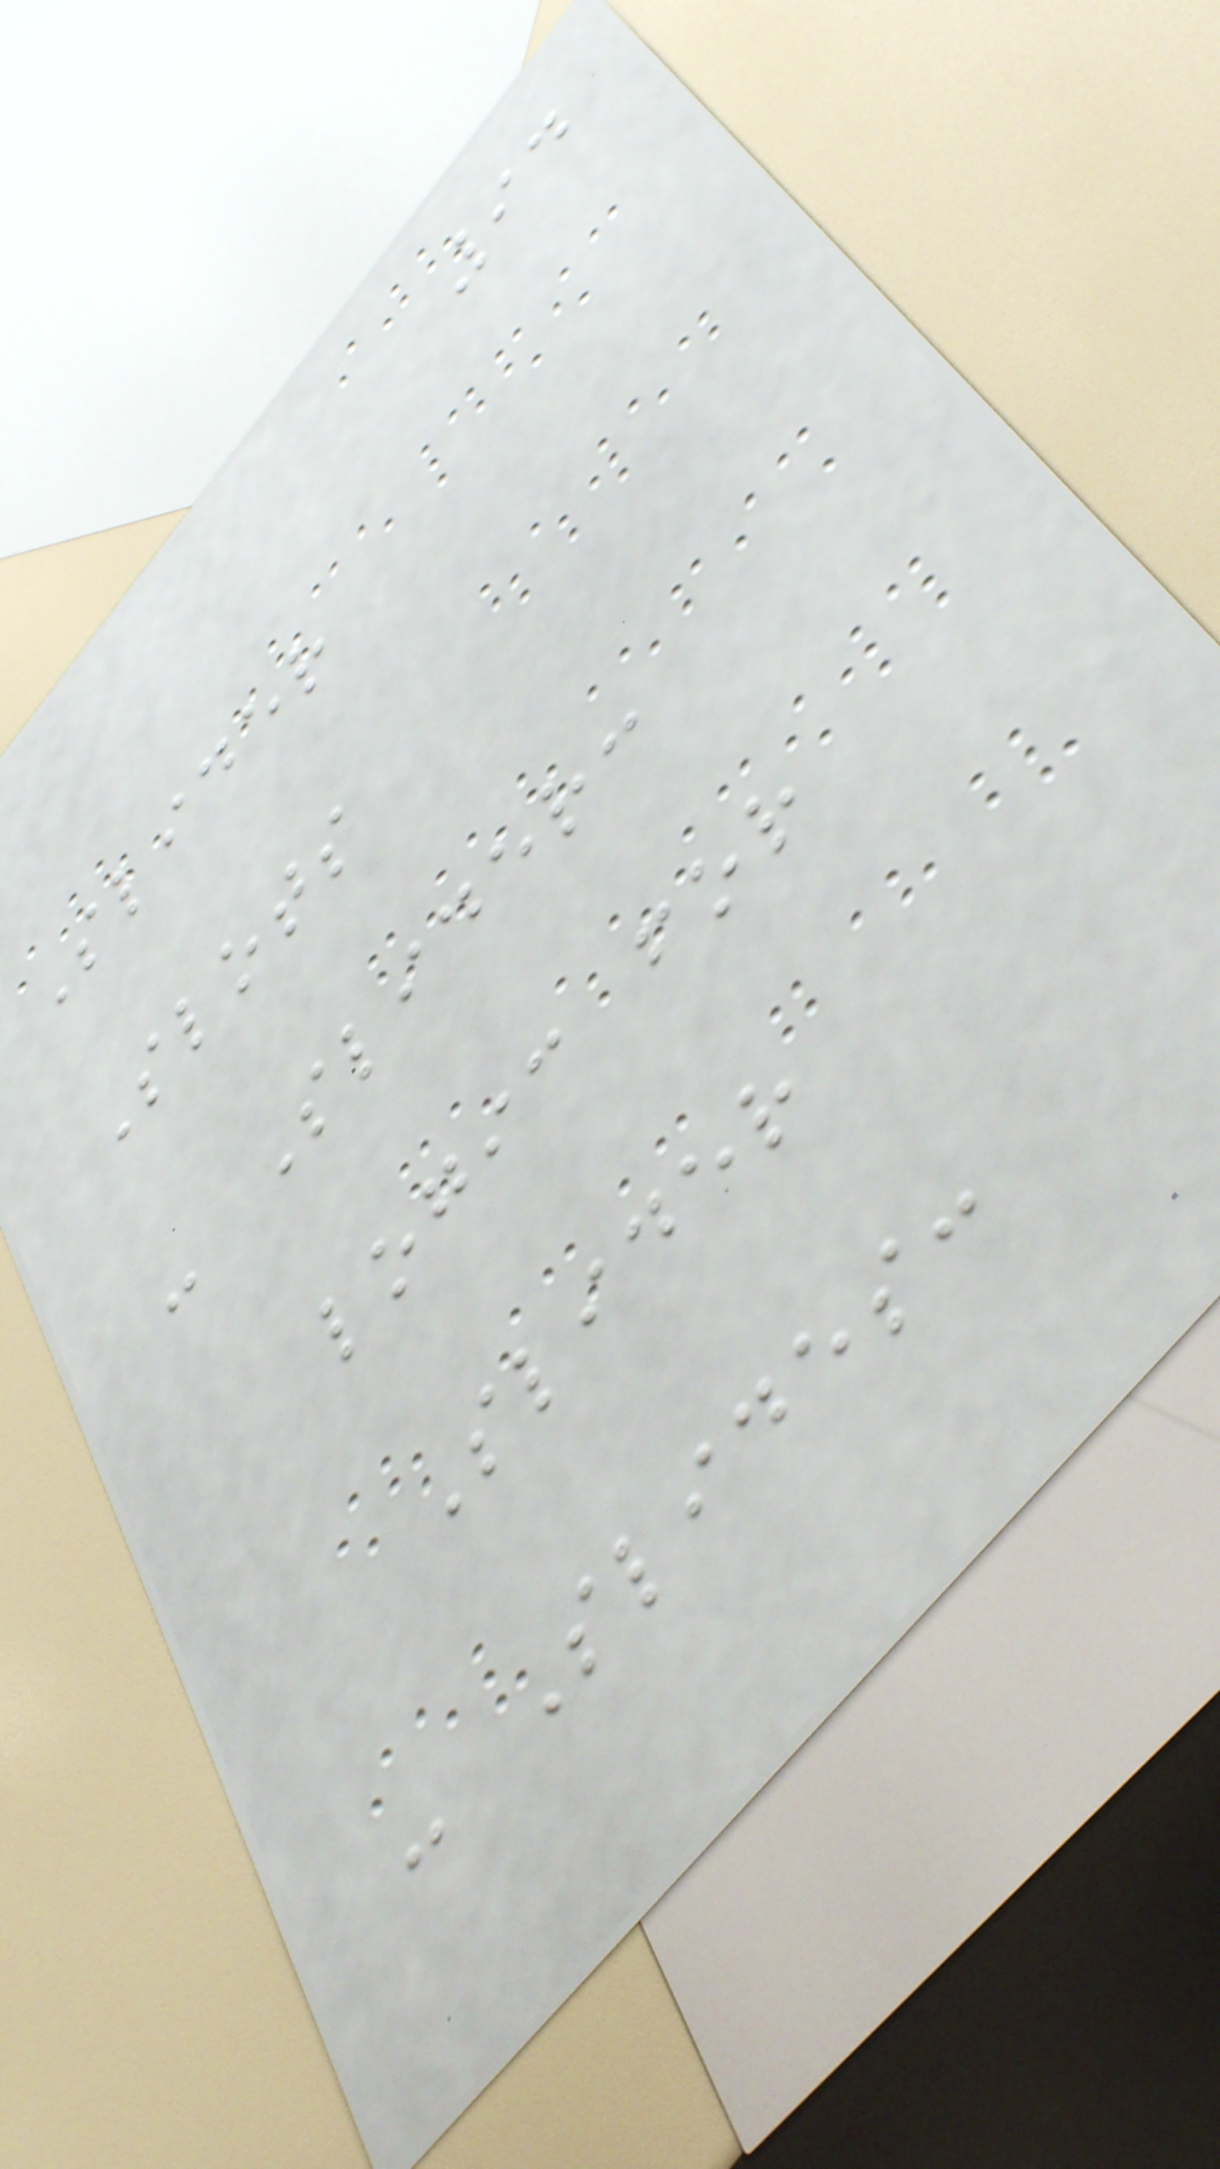94
Slider
Slots
- Slider:
logic for
Slider
- Slides:
